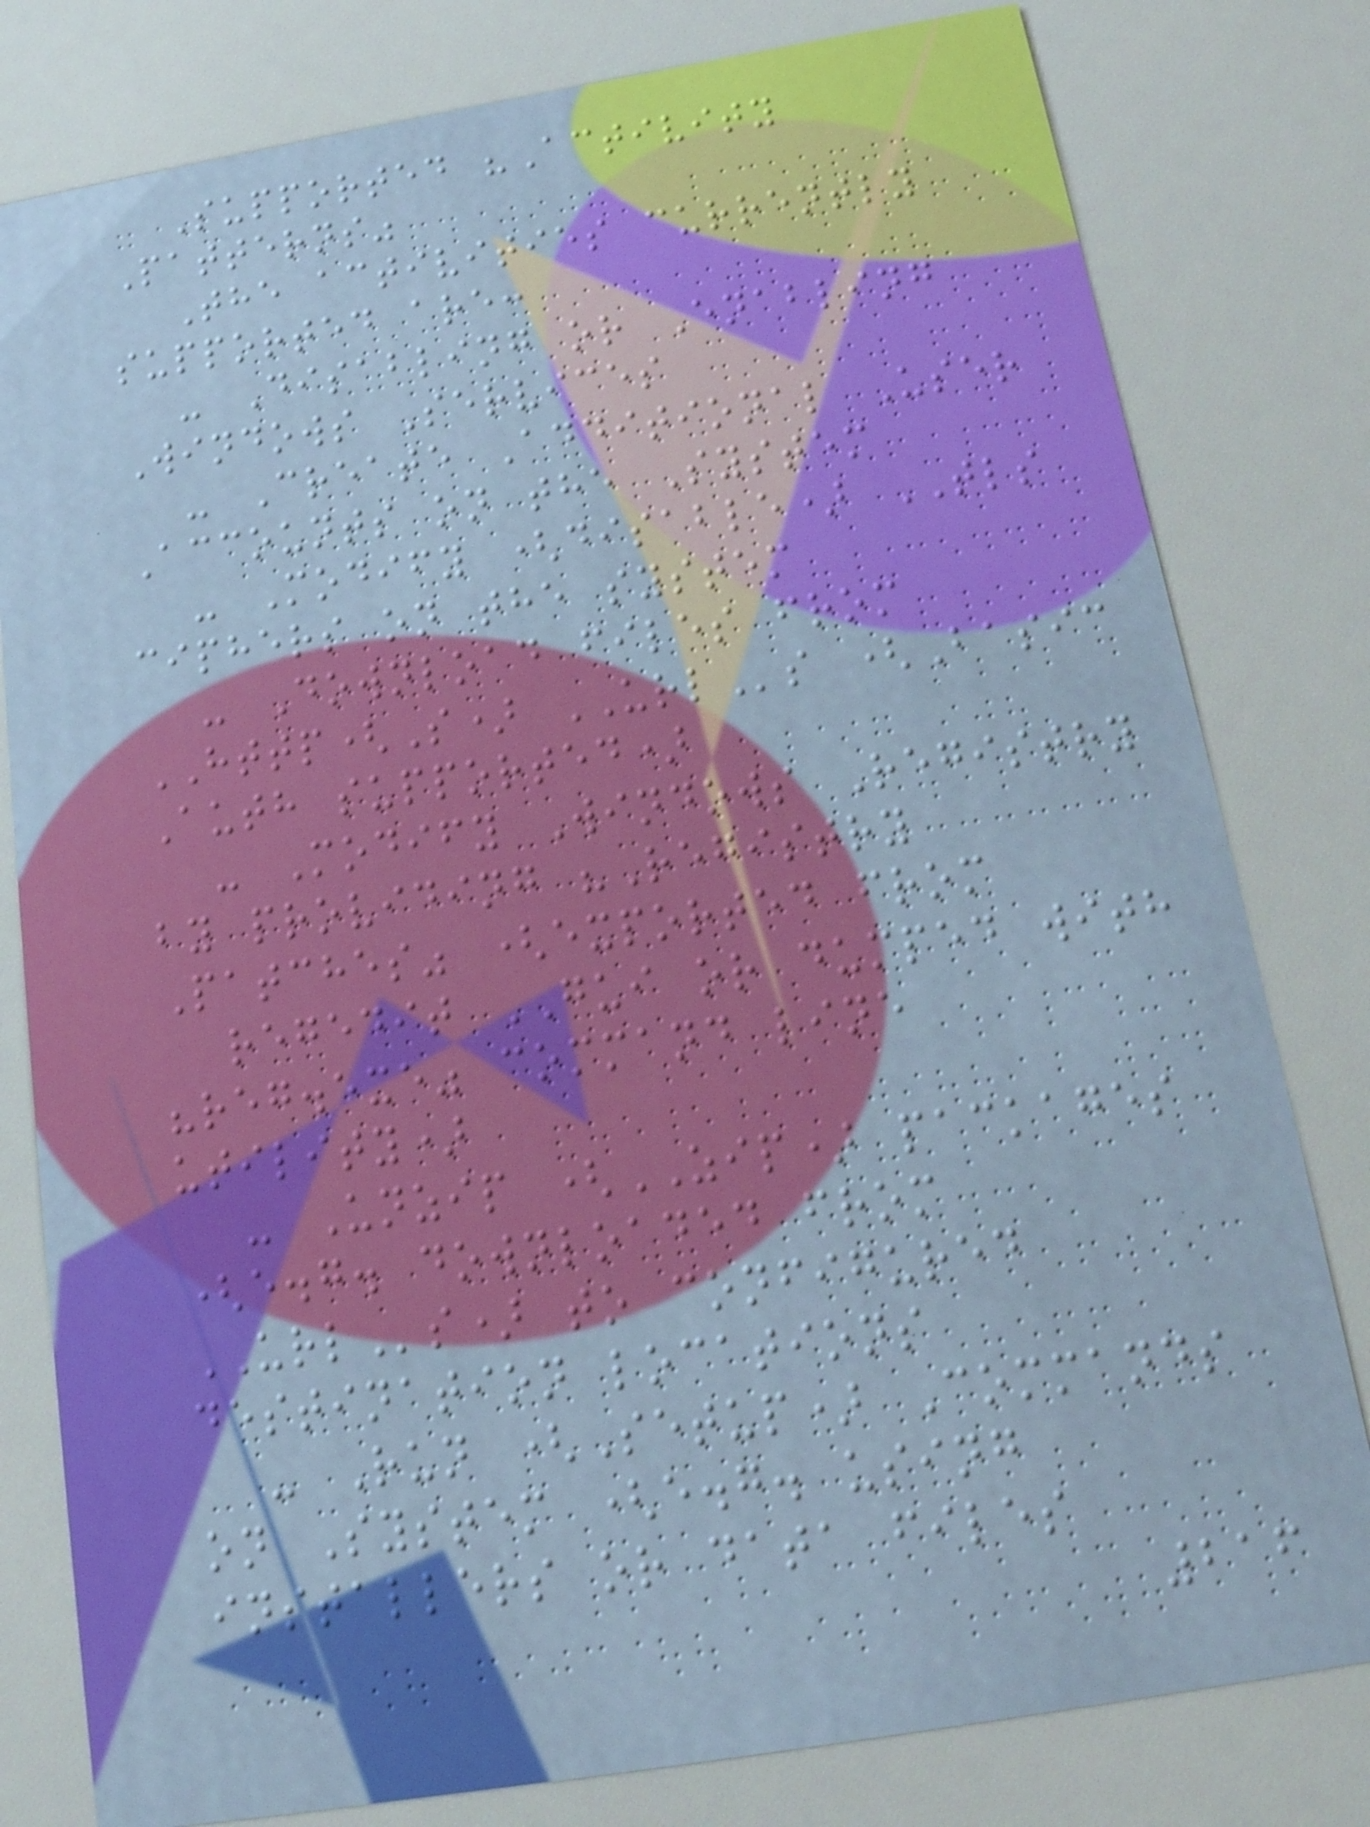Supported "Activity
Patterns"
The activities currently
supported are:
- Disabling or Enabling
Windows Services
- Create Additional User
Accounts on the System
- Modify (disable) TLS
ciphers on the system
- Download files from
HTTP(S) URLs (Basic
Auth supported)
- Modify Windows Registry
by providing "Registry
Patches" (exported from
regedit GUI or dumped with
"reg.exe" command line
utility)
- Unzip (ZIP) packages
(e.g. downloaded from
URLs) to configured
destination locations
- Run (Setup) Commands
on System (e.g. using
installers or data files
216
